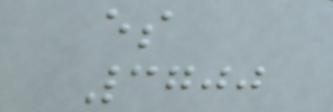es
3700
